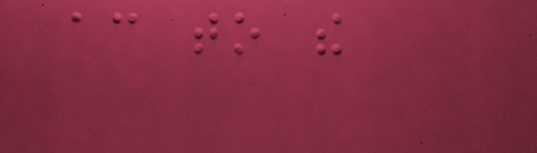according to the
